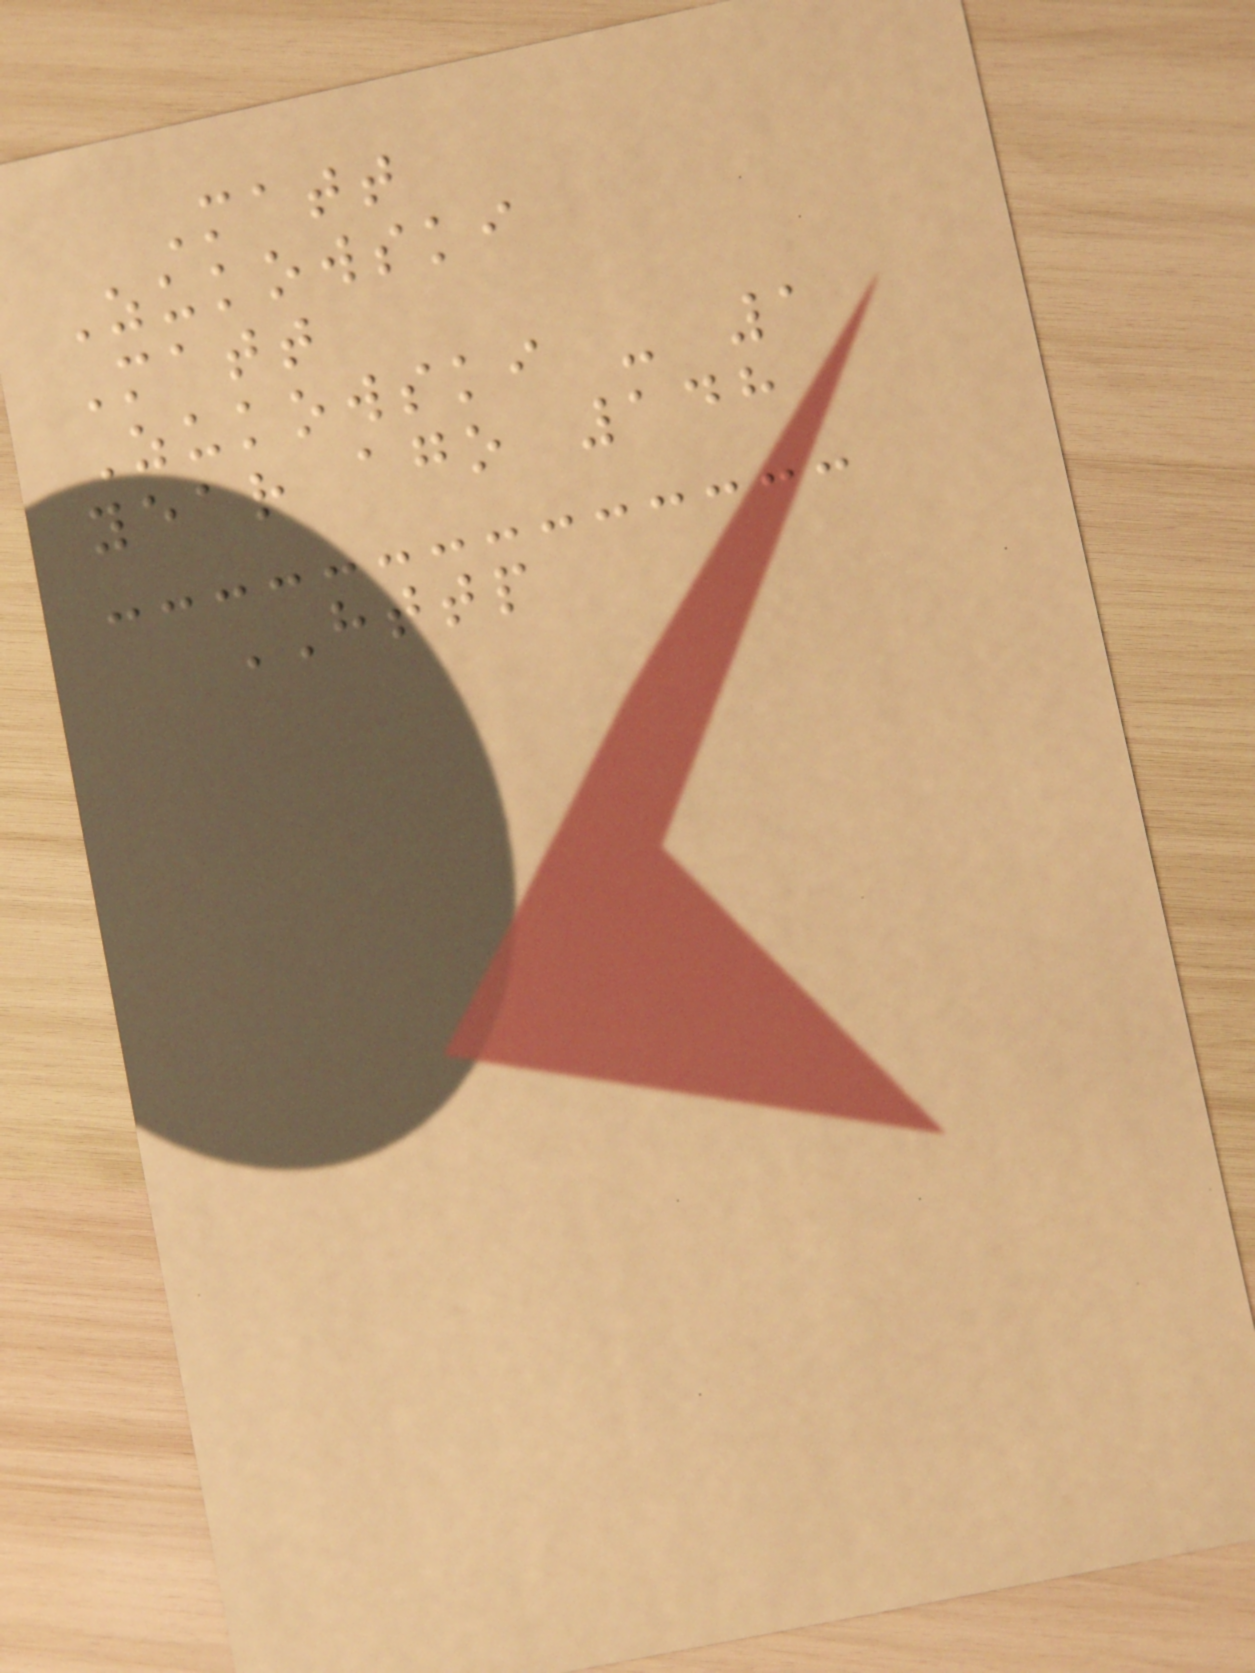Matt
Zukowski
Matt
Zukowski - 1
year ago 148
HTTP
